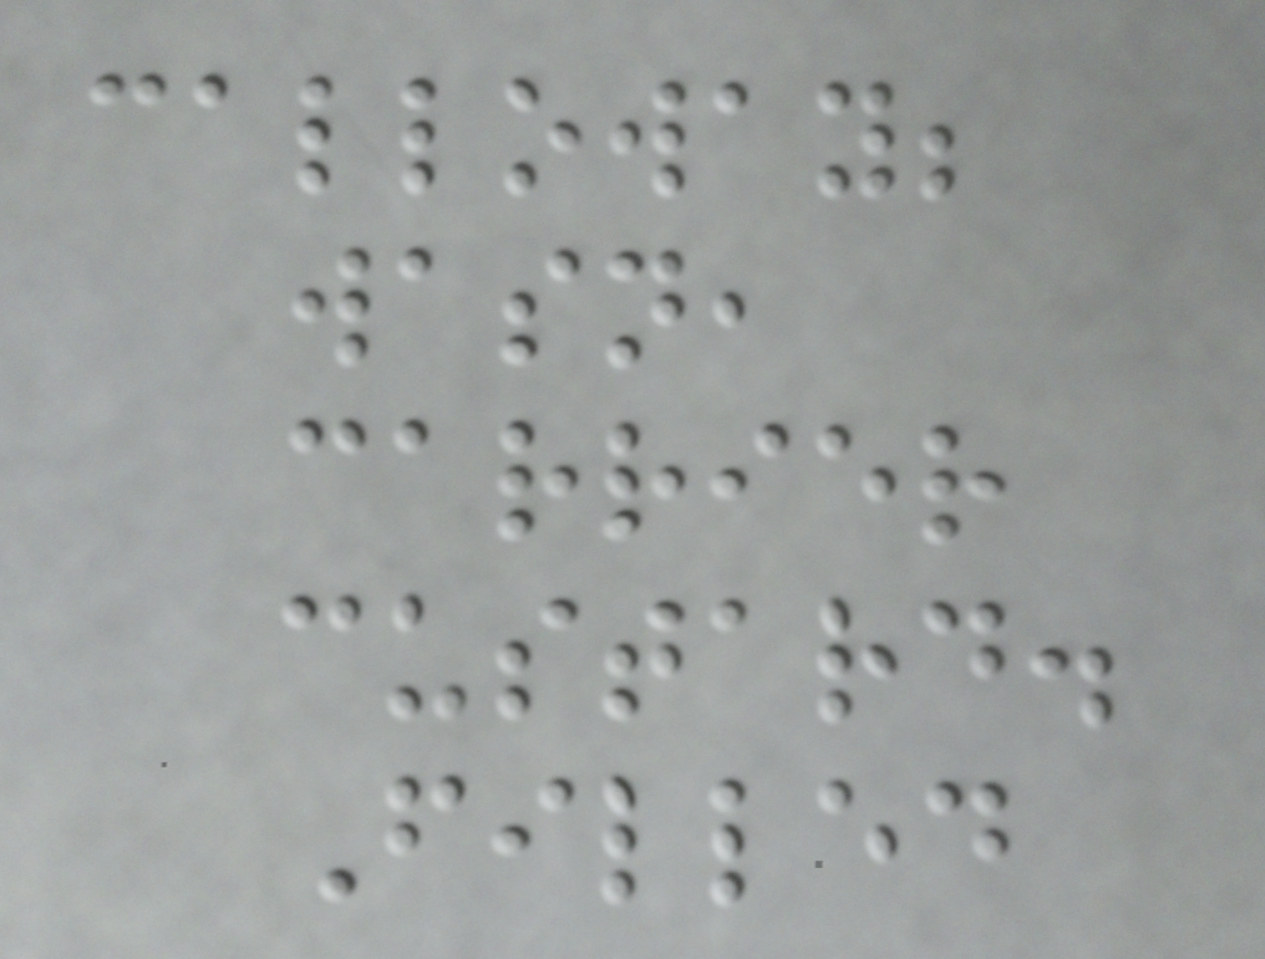calloway;
wasn,
carrier
custard.
Filled
